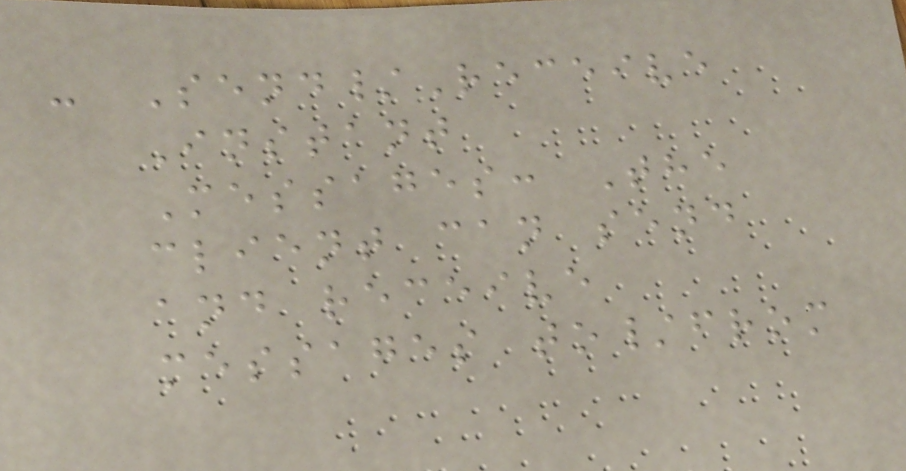- Send/Receive
Instant
Messages: The
client can send
and receive
messages to/from
